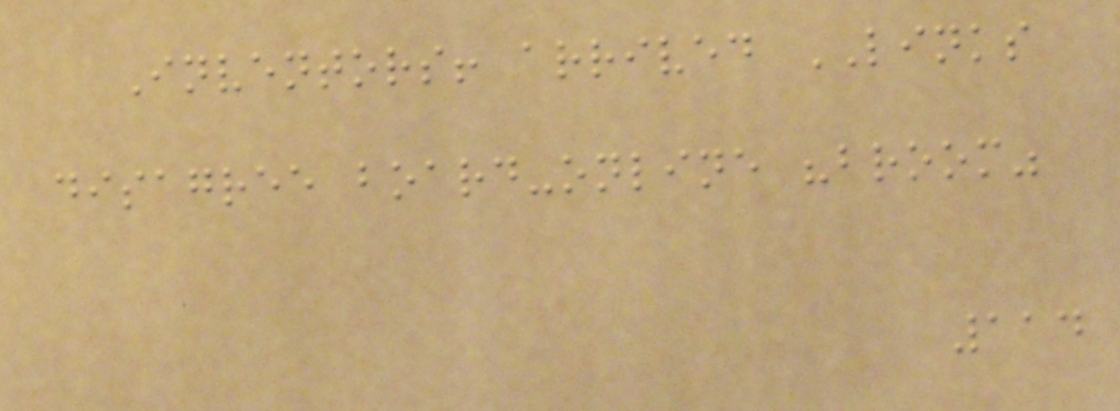Inventors! arrived LINKS
disagree board-online "broom"
114
